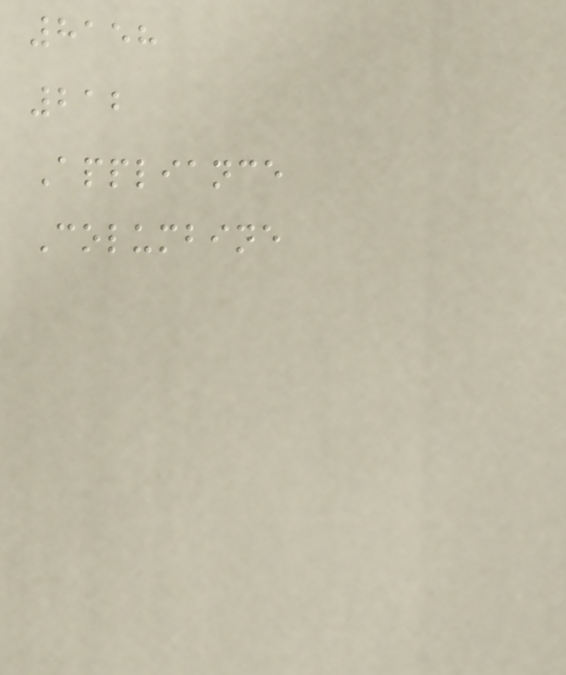8158
212
Appliance
Columbine
